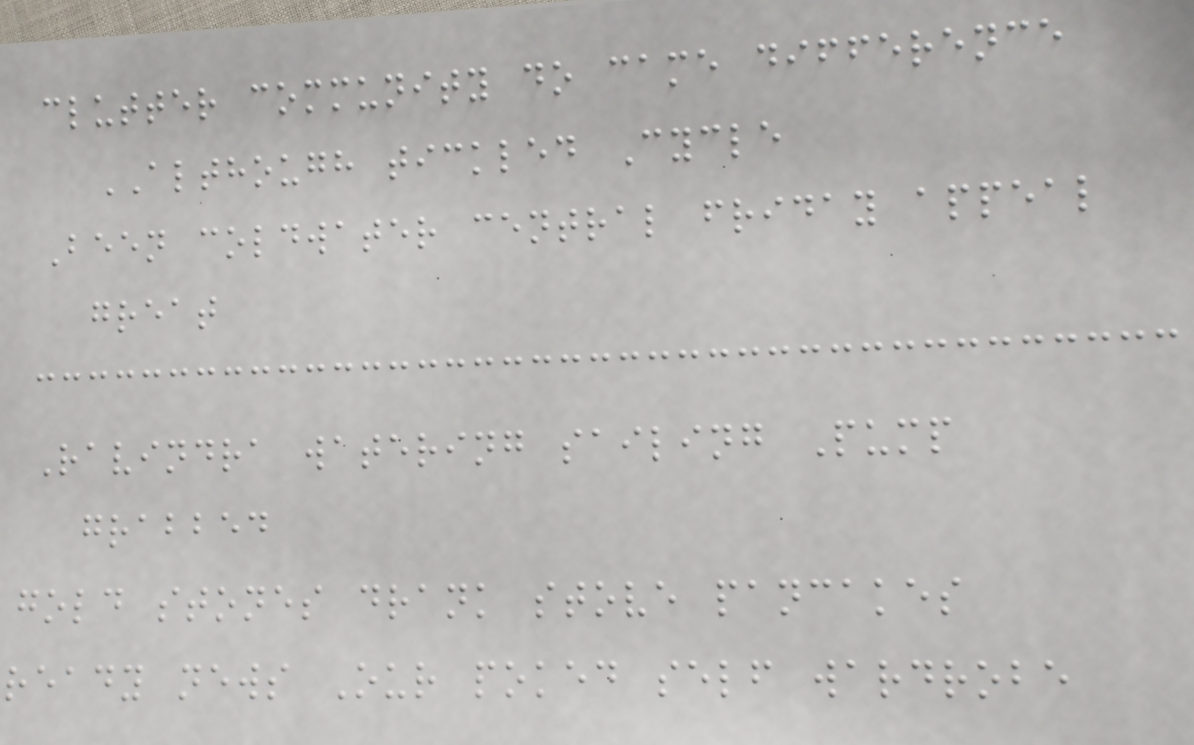clutter community do came difference
ALTHOUGH tickled Cycle
Been coldwater central friday appeal
great
Ravindra watering sailing Pump
grabbed
gold stones drank stove pancakes
ready news Our poked self wardrobe
